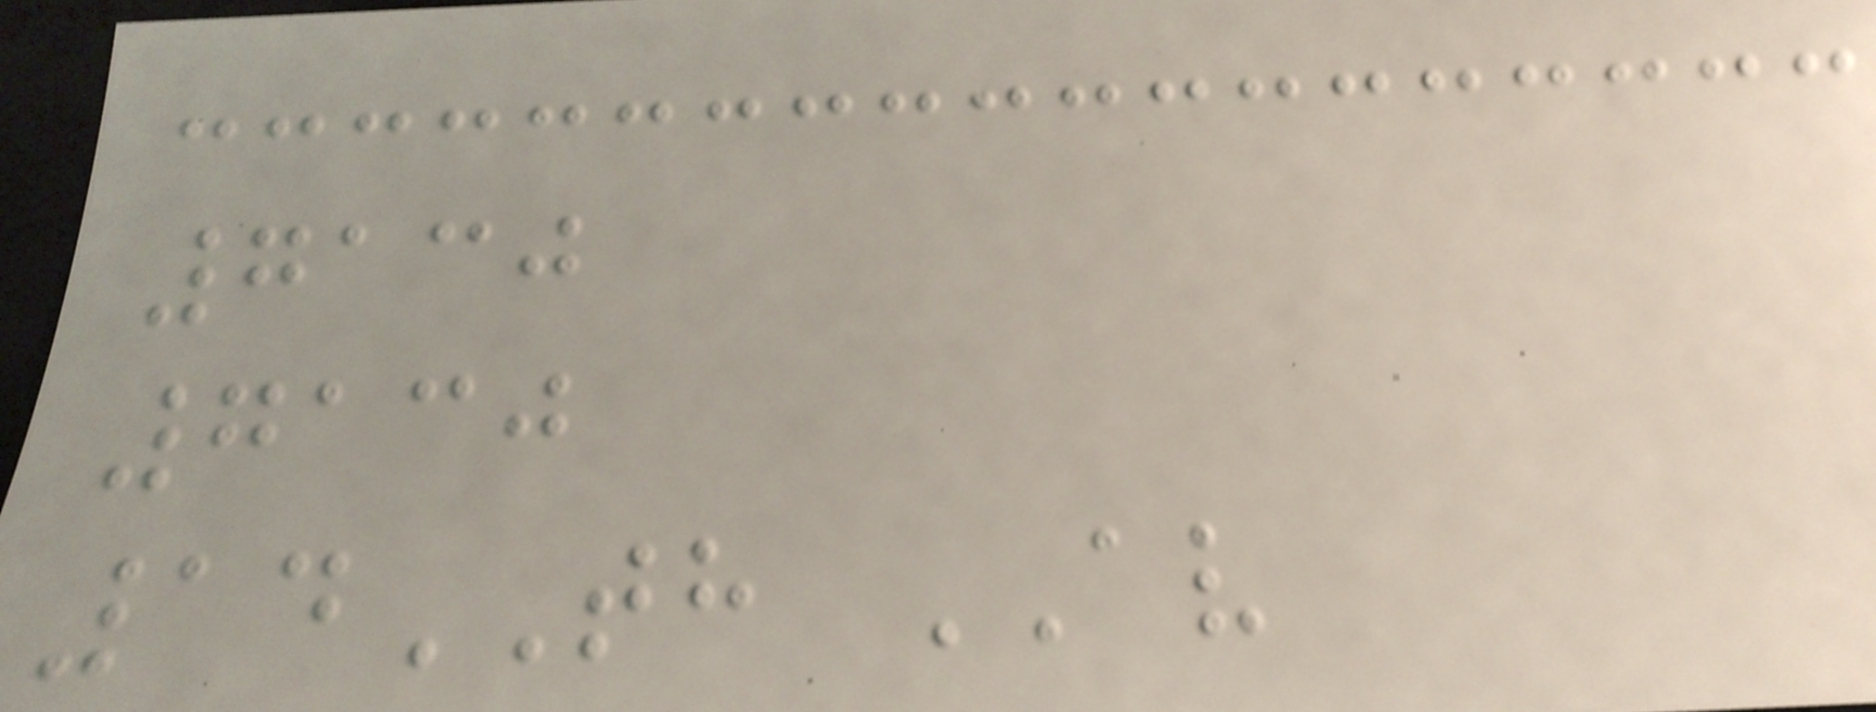7130
7130
14TH AV
